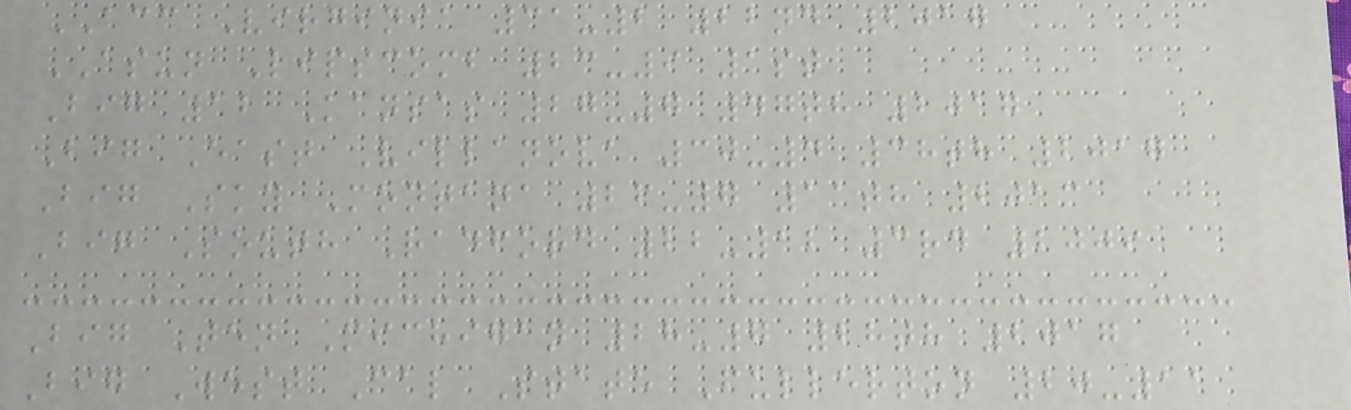ACC Virginia 31-2 22nd 2017
ASUN Lipscomb 23-9 1st
Big 12 Kansas 27-7 47th 2017
Big East Villanova 30-4 38th 2017
Big Sky Montana 26-7 11th 2013
Big South Radford 22-12 3rd 2009
Big Ten Michigan 28-7 28th 2017
Big West Cal State Fullerton 20-11
